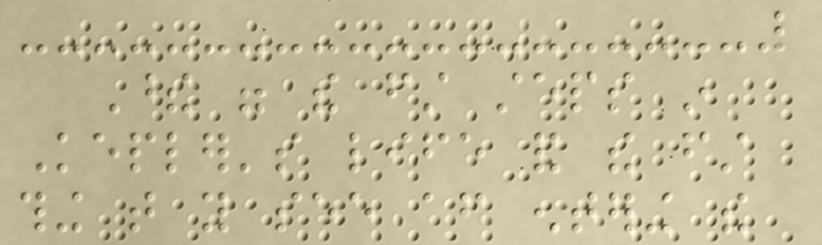These were the first steps in
Kepler's life and the first
thing that you see after entering the
